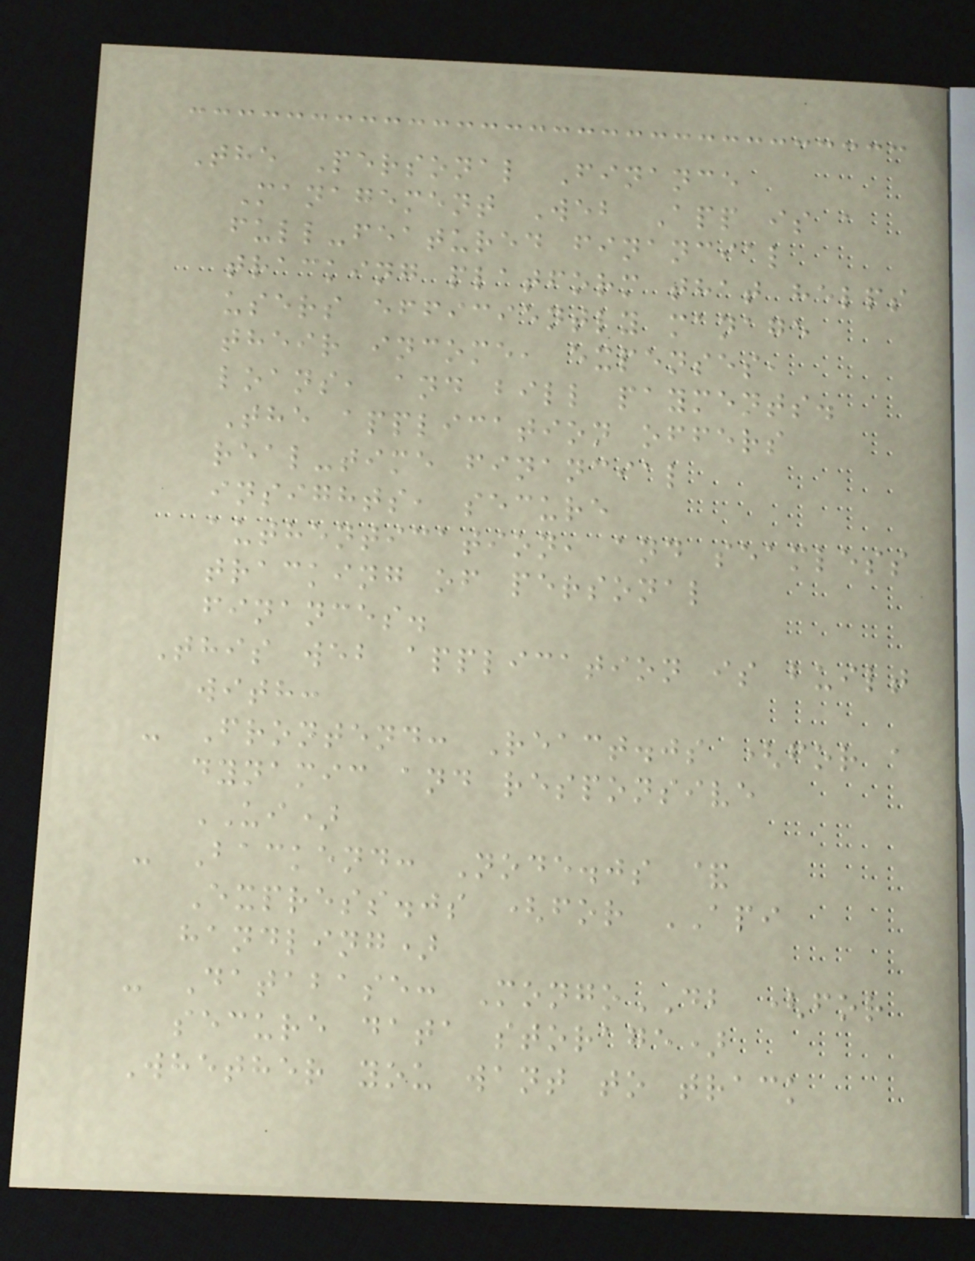The Personal Finance
Management Web App is a
full-featured financial
tracking platform that helps
users efficiently manage
their income, expenses,
loans, and bill payments.
The application offers
real-time financial
insights, secure
authentication, and seamless
tracking of personal
finances.
This web application is built
with:
- Frontend: React.js (for a
dynamic and responsive
UI)
- Backend: Node.js &
Express.js (for API
handling)
- Database: MongoDB (for
secure data storage)
Whether you want to track
